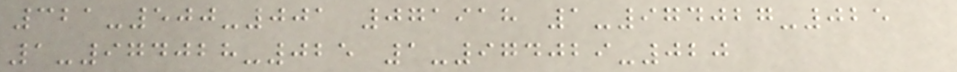321-500-001 071918 1-974027-025
1-974028-025 1-974029-020
